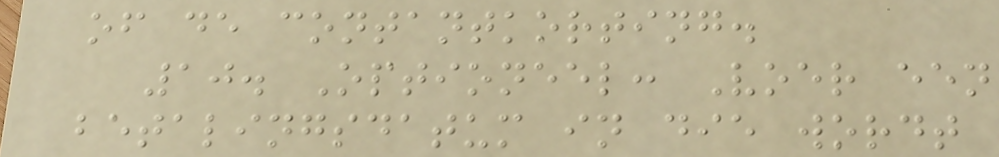of de contantkorting.
10. Optioneel: Voer een
betalingsdatum in die wordt
